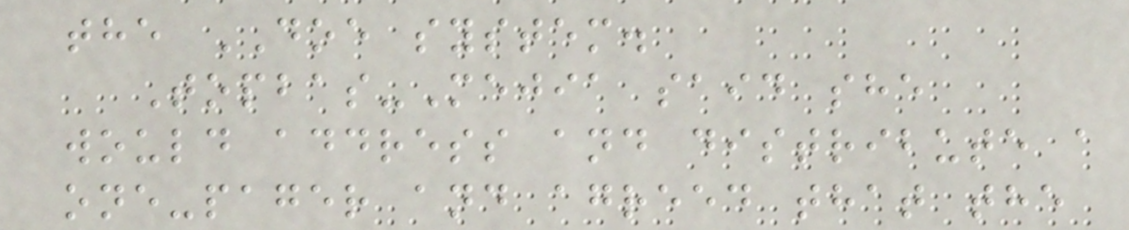the DOE system.
Topbas-Mejia said she
would address and distribute a
one-pager and agreed that the
